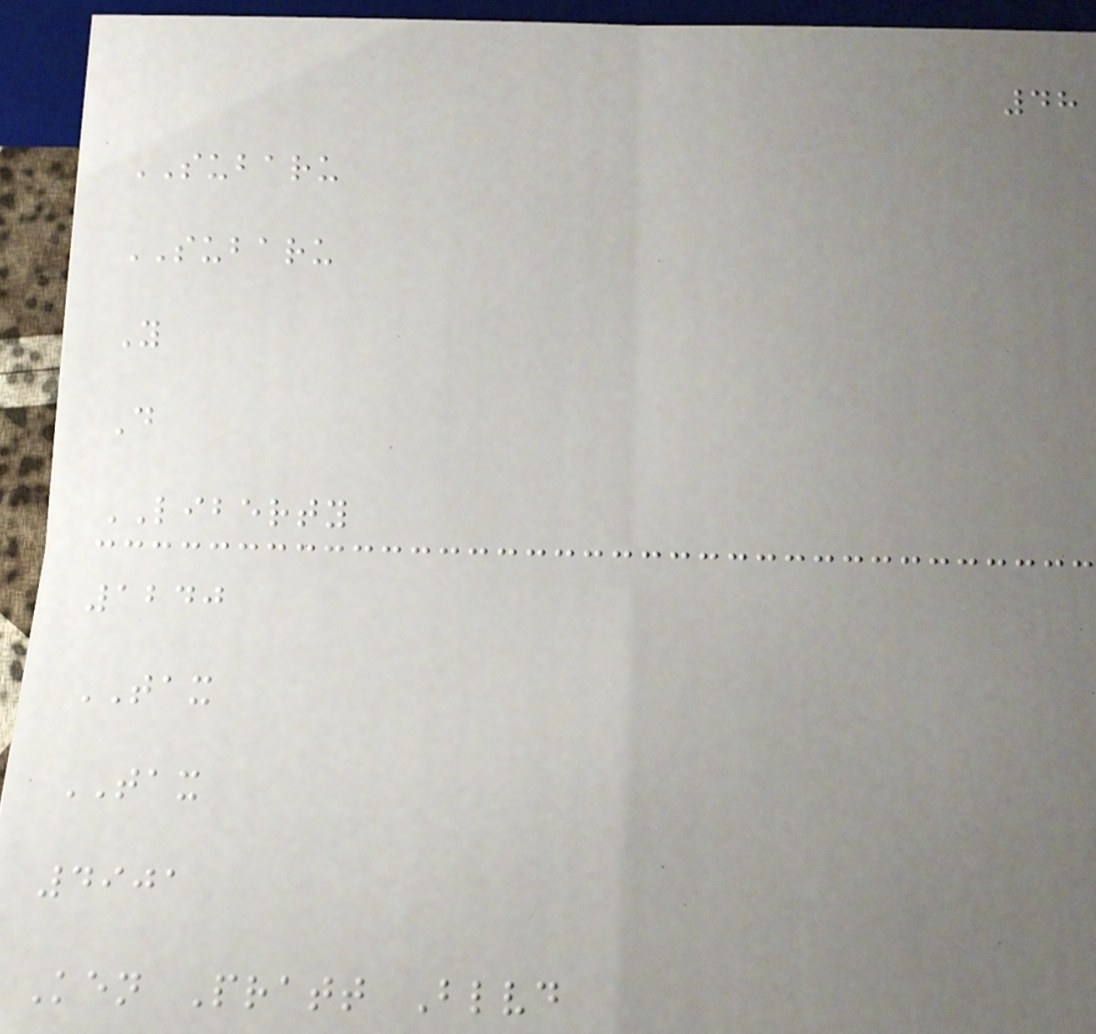48
SUBARU
SUBARU
Y
D
LIBERTY
1240
TAX
TAX
4901
Ken Pratt Blvd
